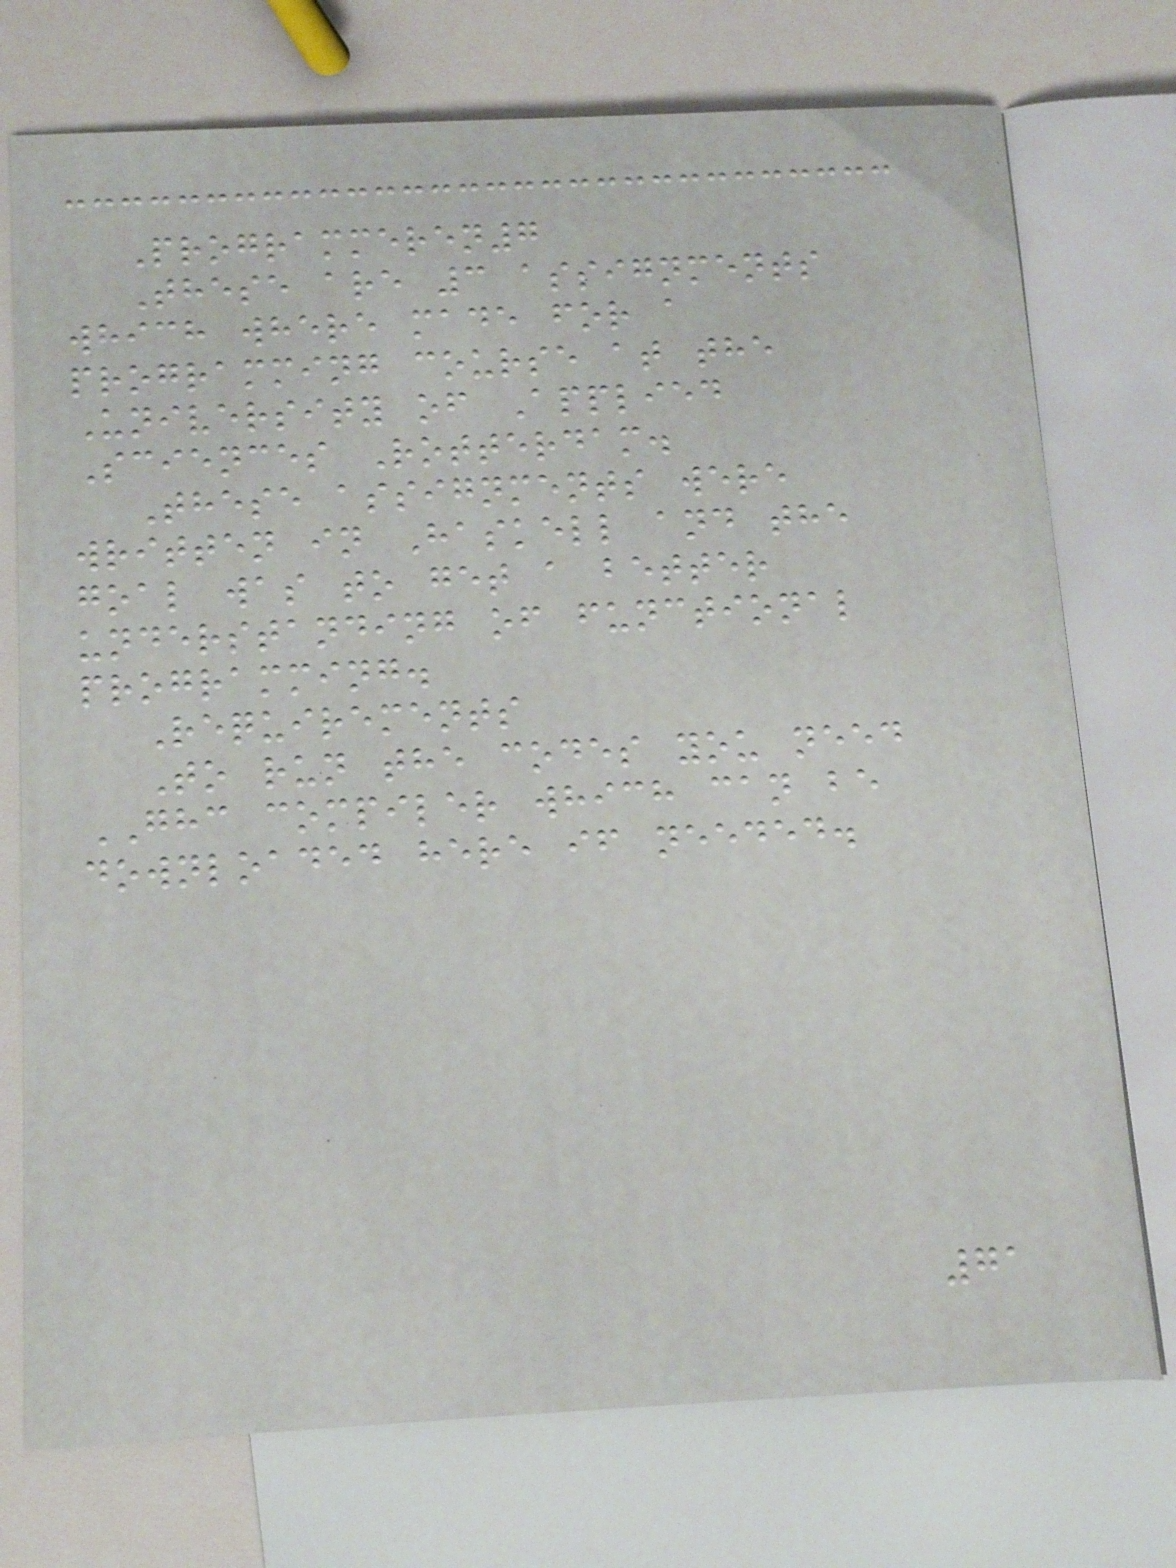Programmeren7
These are 3 assignments
which where made for a
programming course at the
University of Applied
Sciences Rotterdam.
These assignments were
written in Haskell and the
goal was to get a better
understanding of functional
programming.
Requirements
To run the codes you need
GHC compiler which can be
downloaded here if needed.
71
